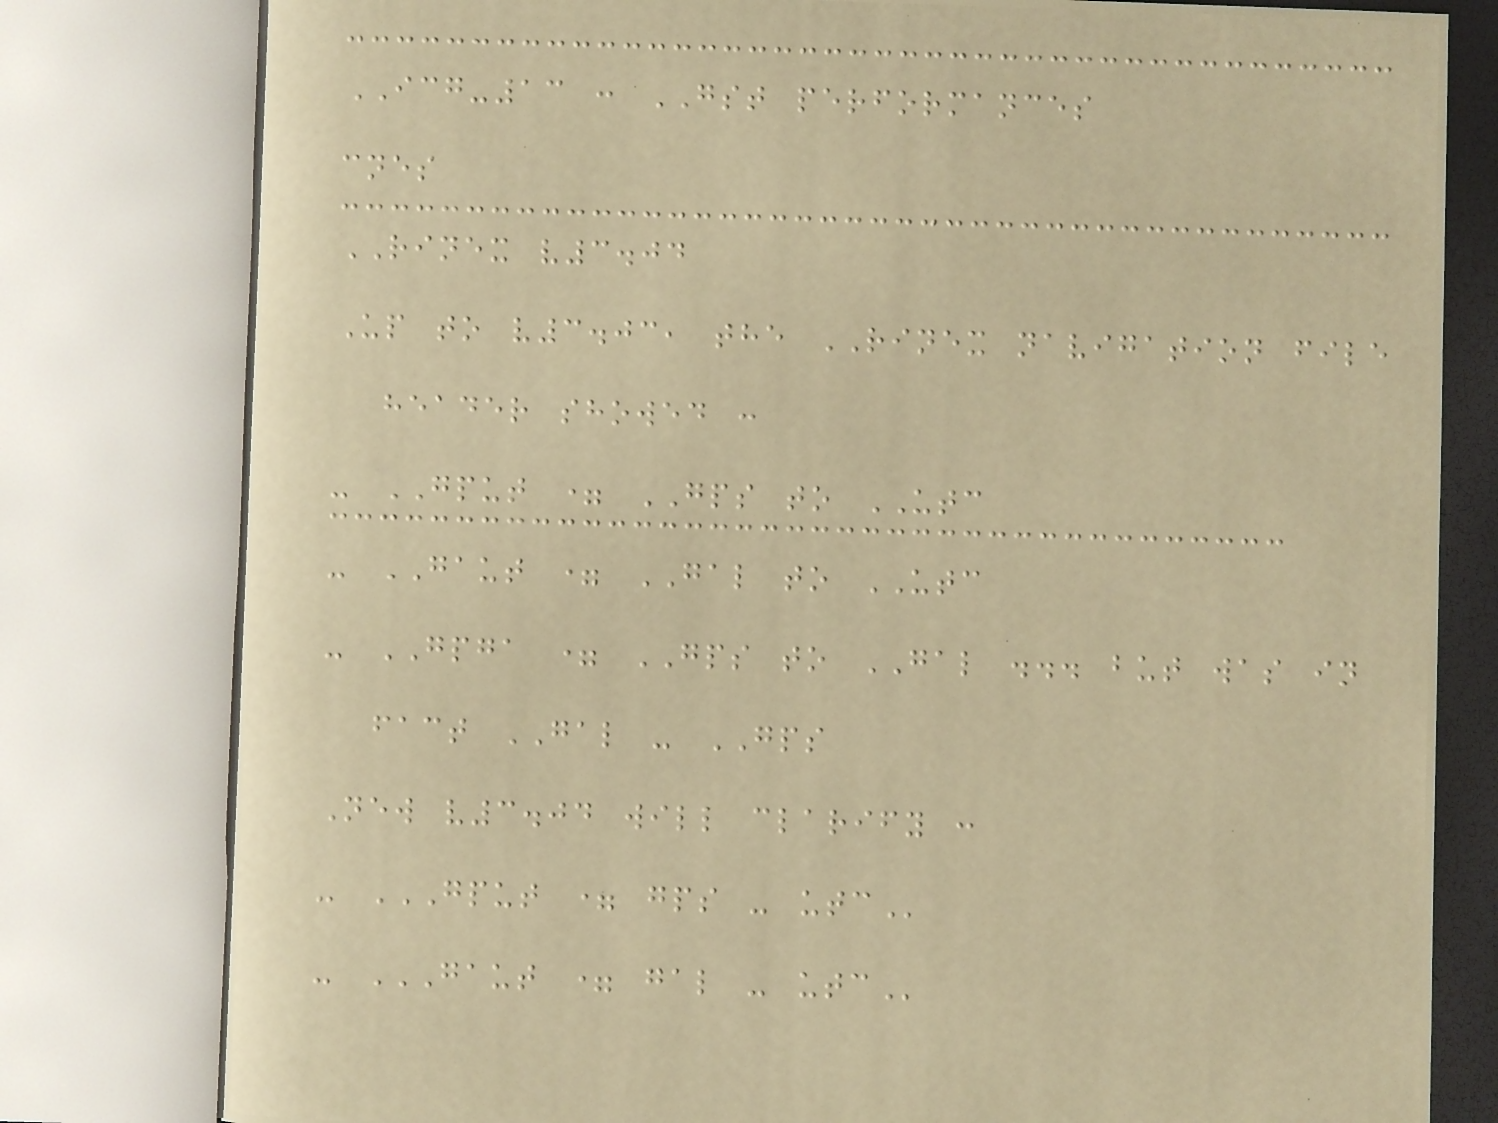ICG-13 : GST performances
cnes
RINEX v3.04
Up to v3.03, the RINEX navigation file
header showed :
- GPUT = GPS to UTC
- GAUT = GAL to UTC
- GPGA = GPS to GAL ... but was in
fact GAL - GPS
New v3.04 will clarify :
- GPUT = GPS - UTC
- GAUT = GAL - UTC
